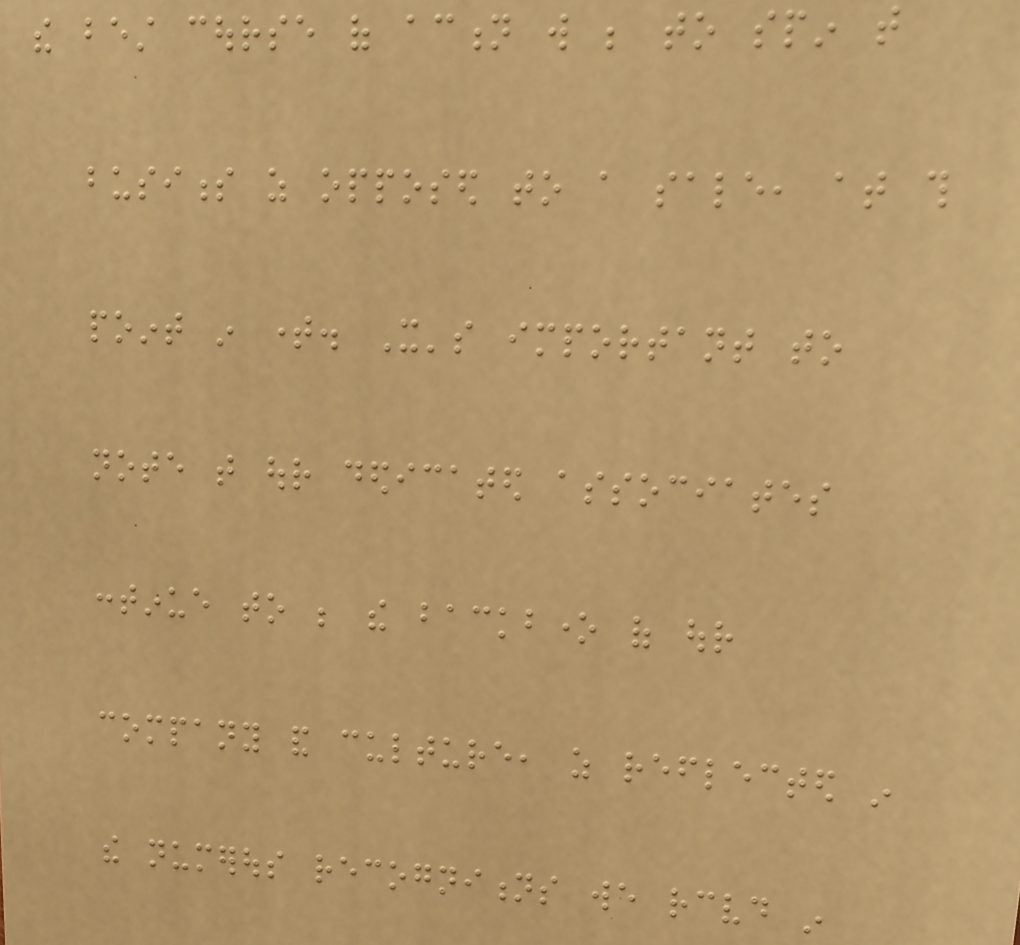the best course of action will be to spin that
business as opposed to a sale, at this
point in time. It's important to
note that our dedicated associates
continue to be the backbone of our
company and culture, as reflected in
the numerous recognitions we received in
